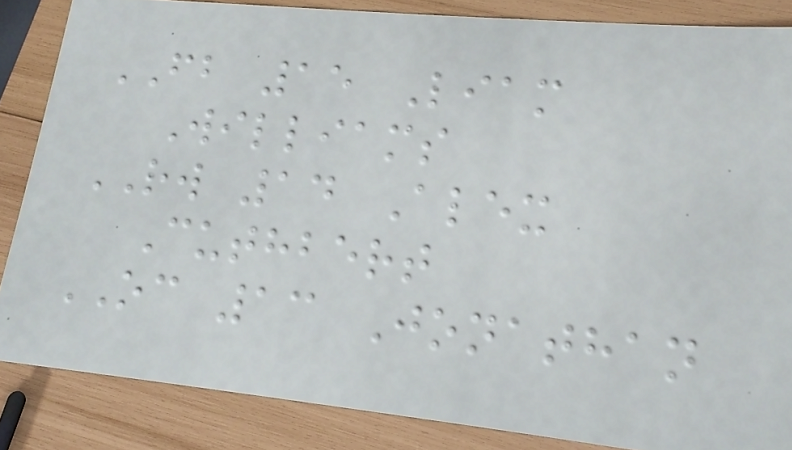FB 15 Liam
Williams
RW 14 Alex
Cuthbert
OC 13 Jonathan
